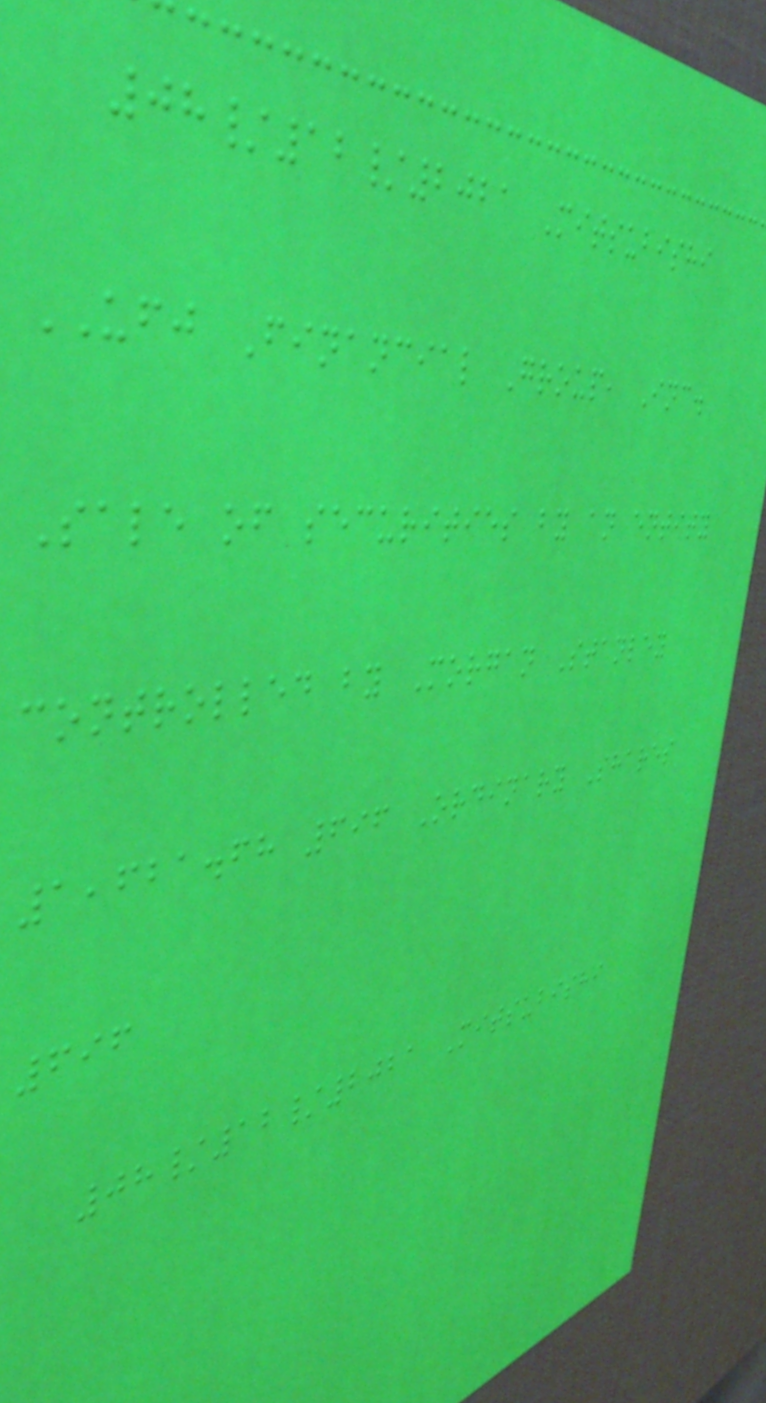08/12/2021 Mitsubishi
UFJ Financial Group, Inc.
Sale of securities by an entity
controlled by Morgan Stanley
1,621.68 696 Ordinary Shares
696
08/12/2021 Mitsubishi
